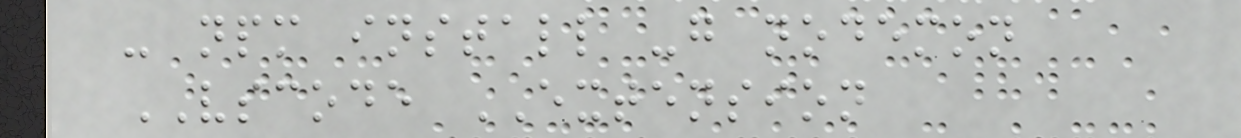- npm install -g nodemon
VSCODE EXTENSION
